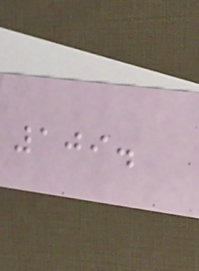109.
